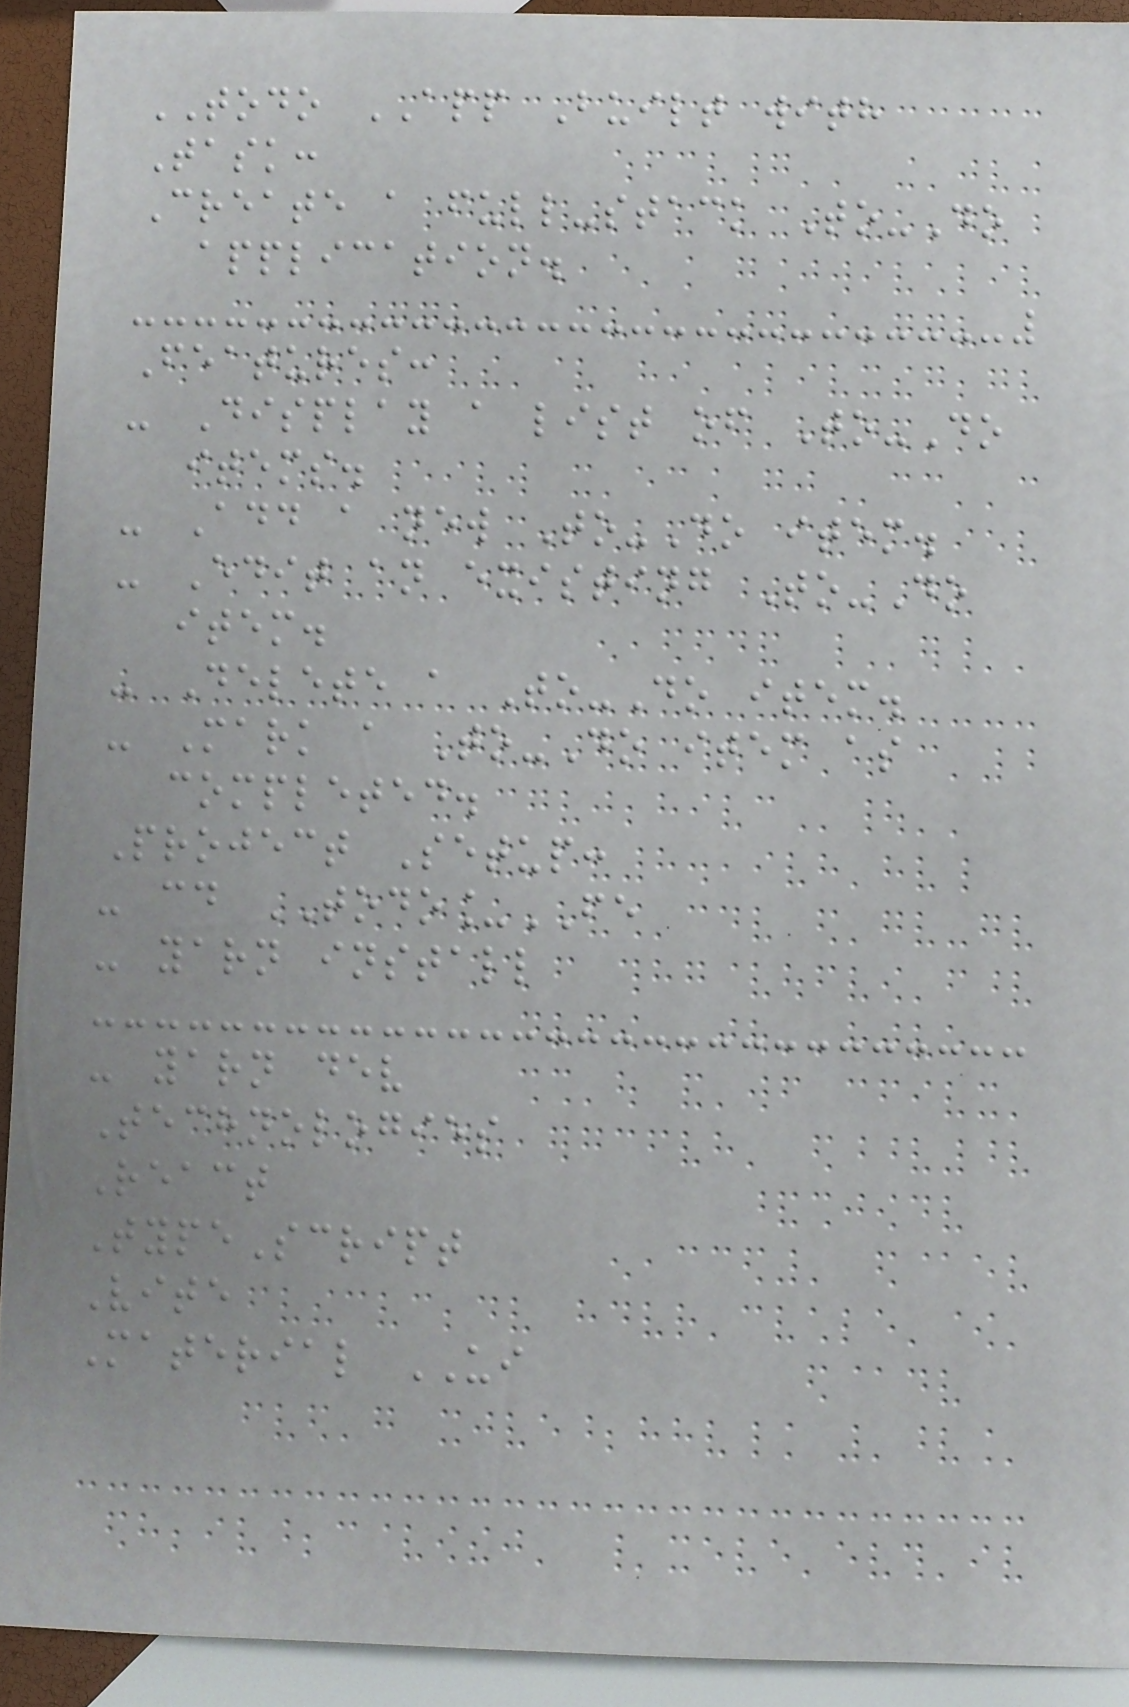TODO APP Built with
Task:
Create a full-stack To-Do
application.
Features:
- Display a list of To-Do
items.
- Add a new To-Do item.
- Edit an existing To-Do
item.
- Delete a To-Do item.
- Mark a To-Do item as
completed.
Project Setup:
- cd TODO_FE
- yarn install
- yarn dev
Technologies
React
TypeScript
Vite
Material UI
